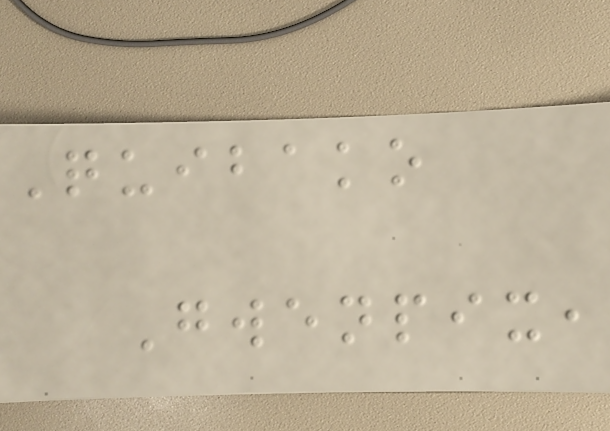Quibako
Gwenpix,
